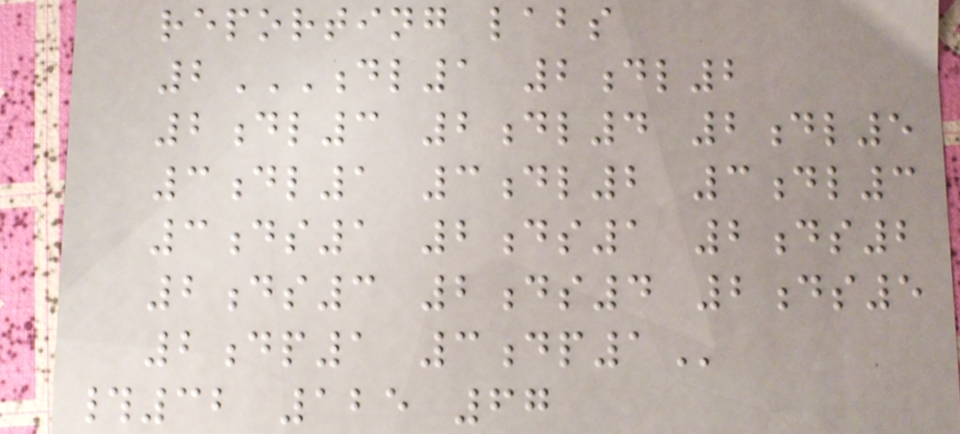reporting labs
2DL1 2DL2
2DL3 2DL4 2DL5
3DL1 3DL2 3DL3
3DS1 2DS1 2DS2
2DS3 2DS4 2DS5
2DP1 3DP1
#32 125 67
